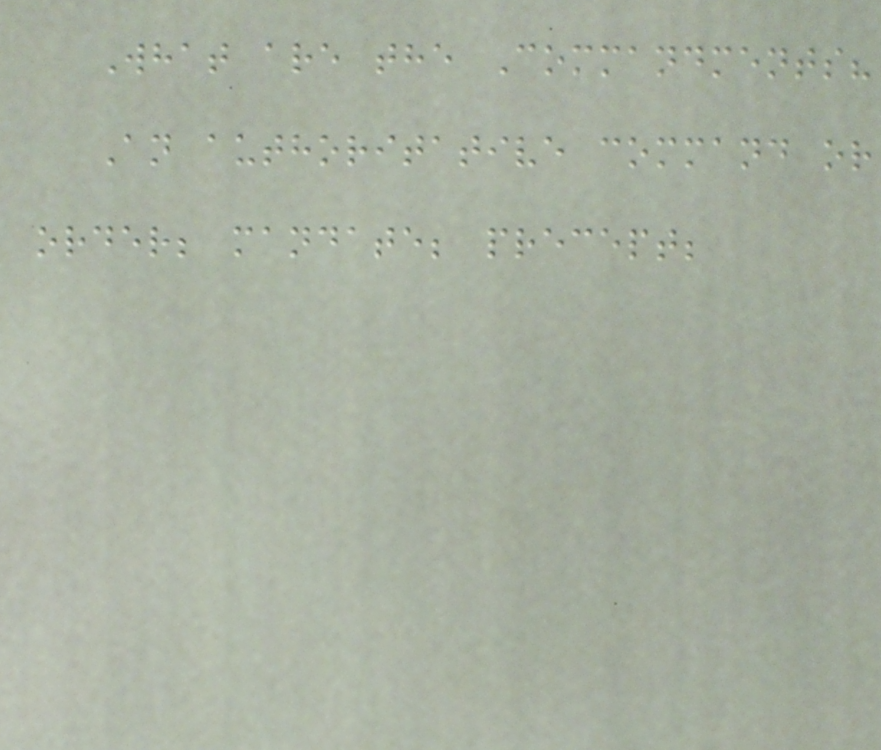What are the Commandments?
An authoritative command or
order; mandate; precept;
